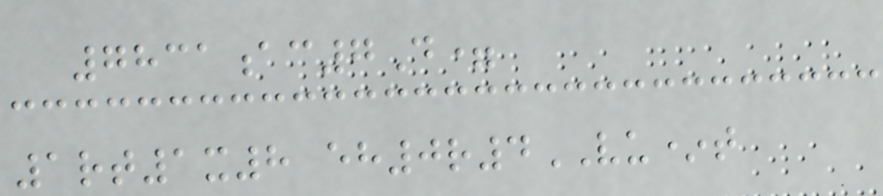7831ac7D=
1rt1x8 eh0r4VU*t
